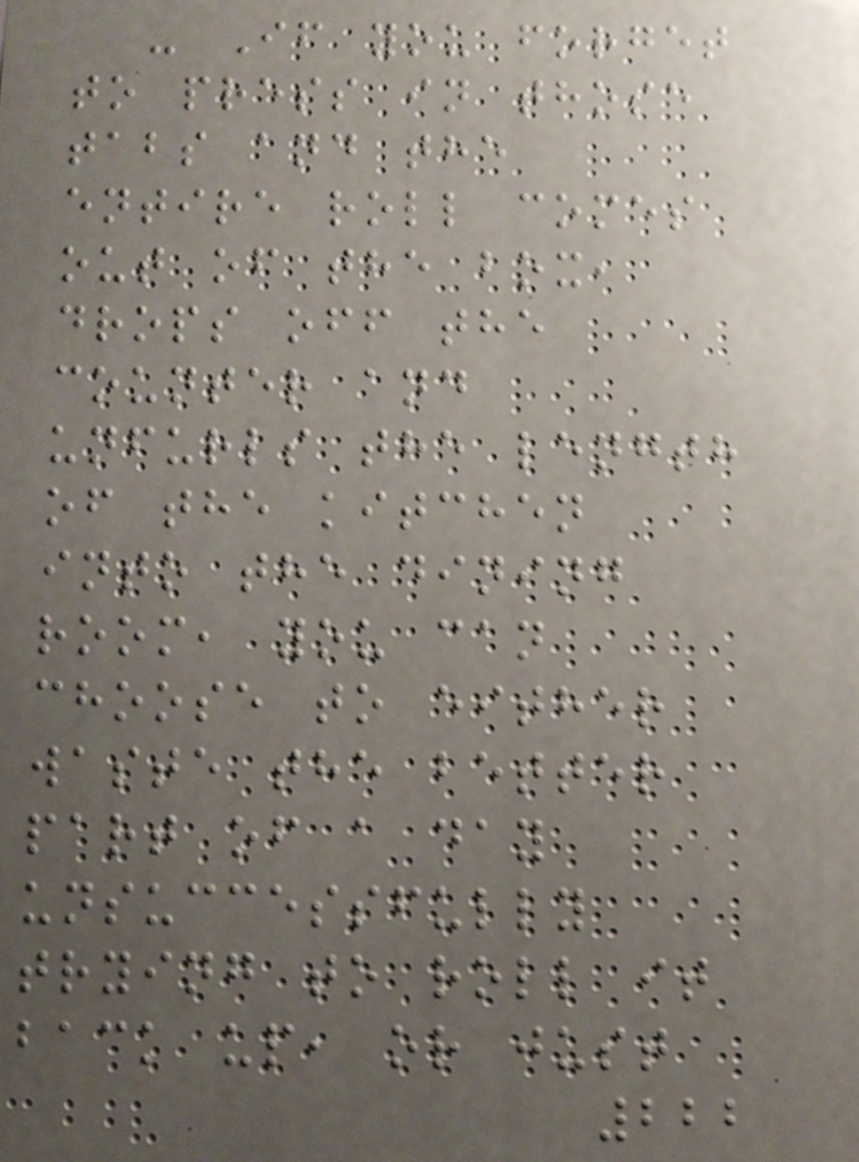- If you forget
to press in those
tabs and the
entire roll comes
out of the box,
drops off the
counter and
unfurls the length
of the kitchen
into the dining
room, you can
choose to either
waste the better
part of a day
unsuccessfully
trying to roll it
back up, or just
222
